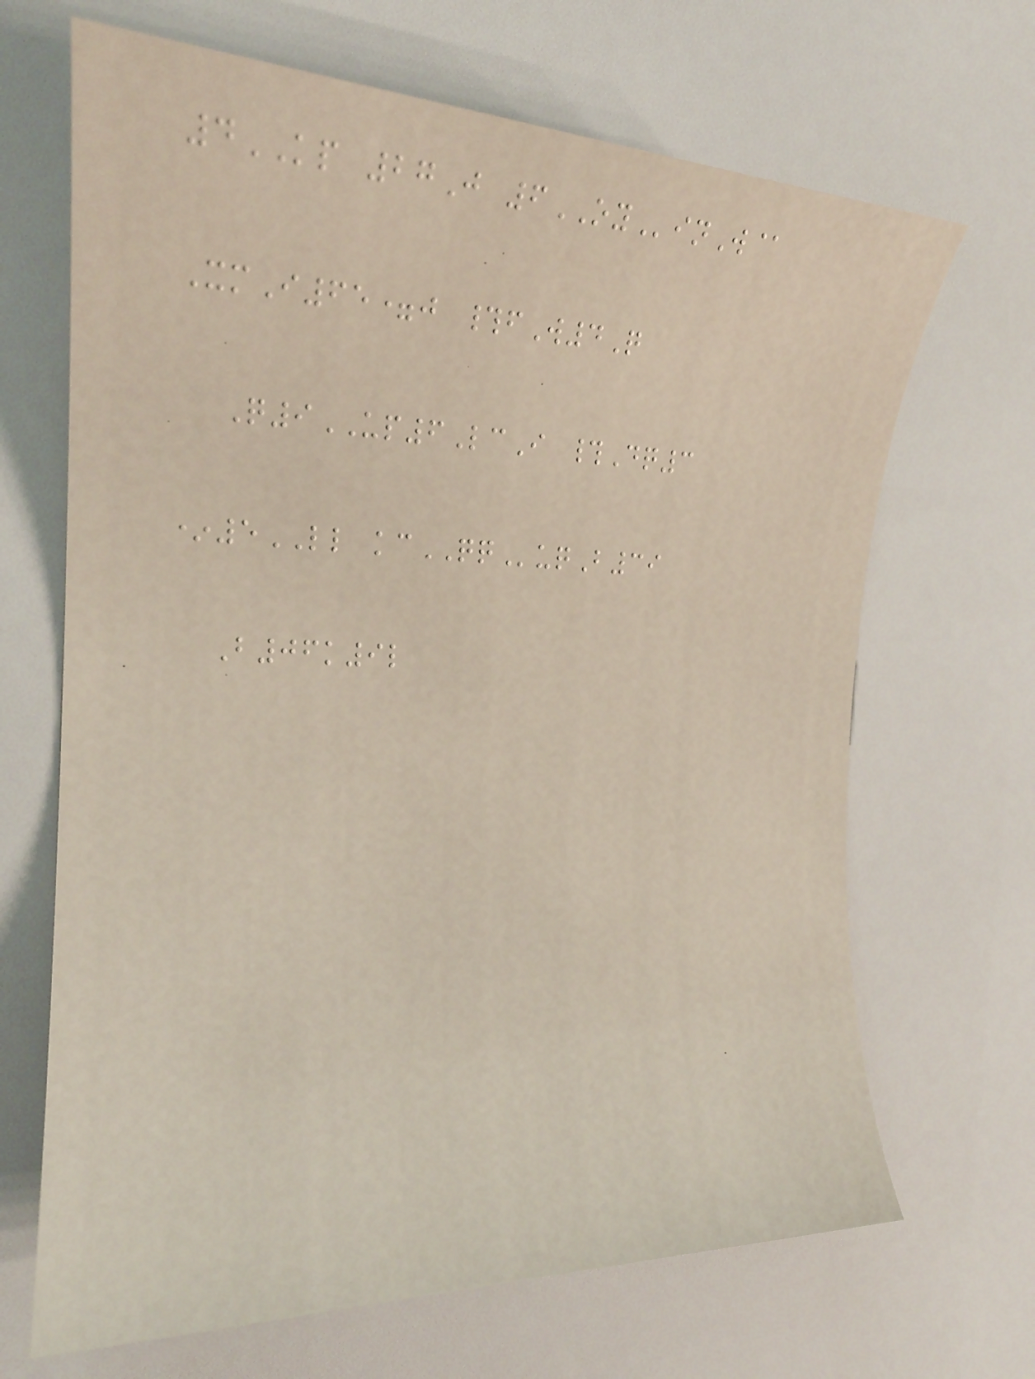4KP 27J 6OYinW@
XmI65=j #fW4Q
Q9UP6LcI #Dq3
*5LL kcQQuqB39
B06k9l
